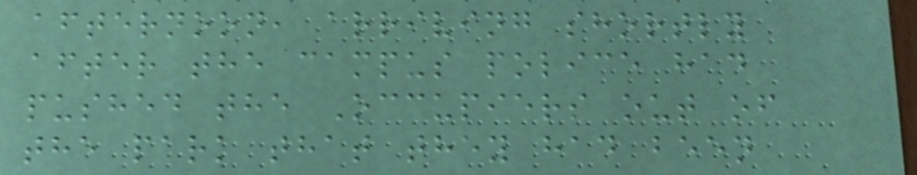afternoon, arriving shortly
after the campus police had
pushed the Occupiers out of
the park that they had been
